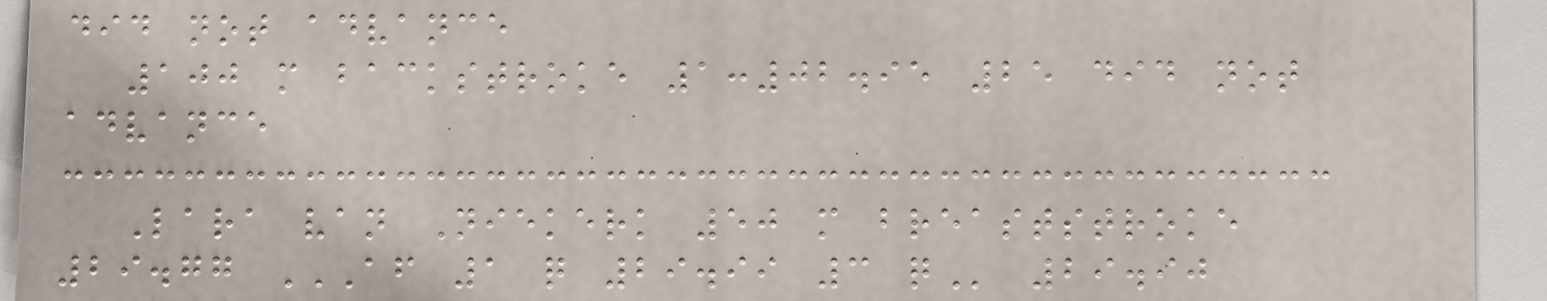did not advance
100 m backstroke 1:02.95 25 did not
advance
Lara van Niekerk 50 m breaststroke
29.77 AF 1 Q 29.99 3 Q 29.90
